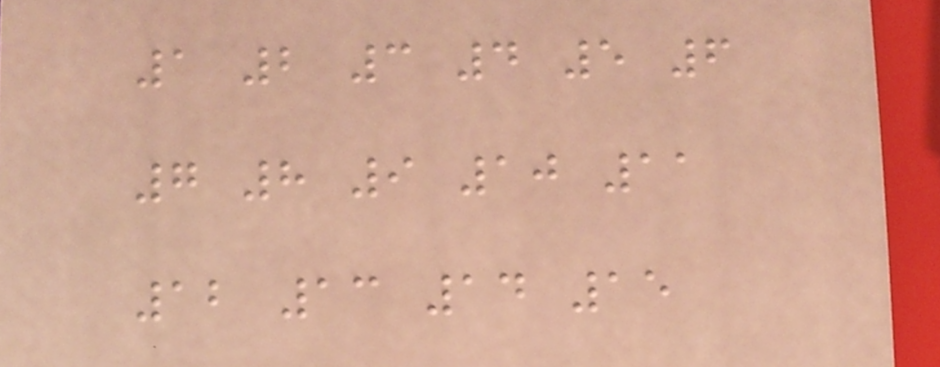1 2 3 4 5 6
7 8 9 10 11
12 13 14 15
